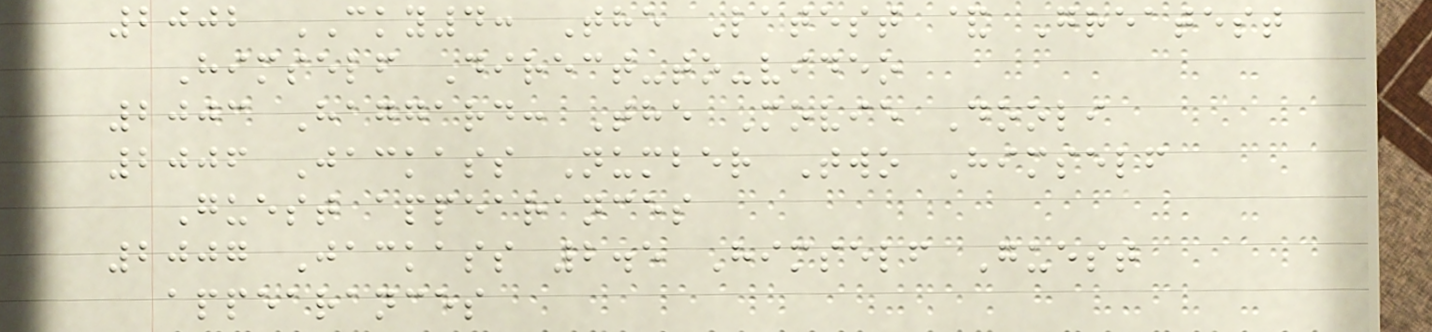2002 CKY4: The Latest & Greatest
Himself Direct-to-video
2003 Haggard: The Movie Dooli
2006 Jackass Number Two Himself
Guest appearances
2007 Jackass 2.5 Himself Guest
appearances
